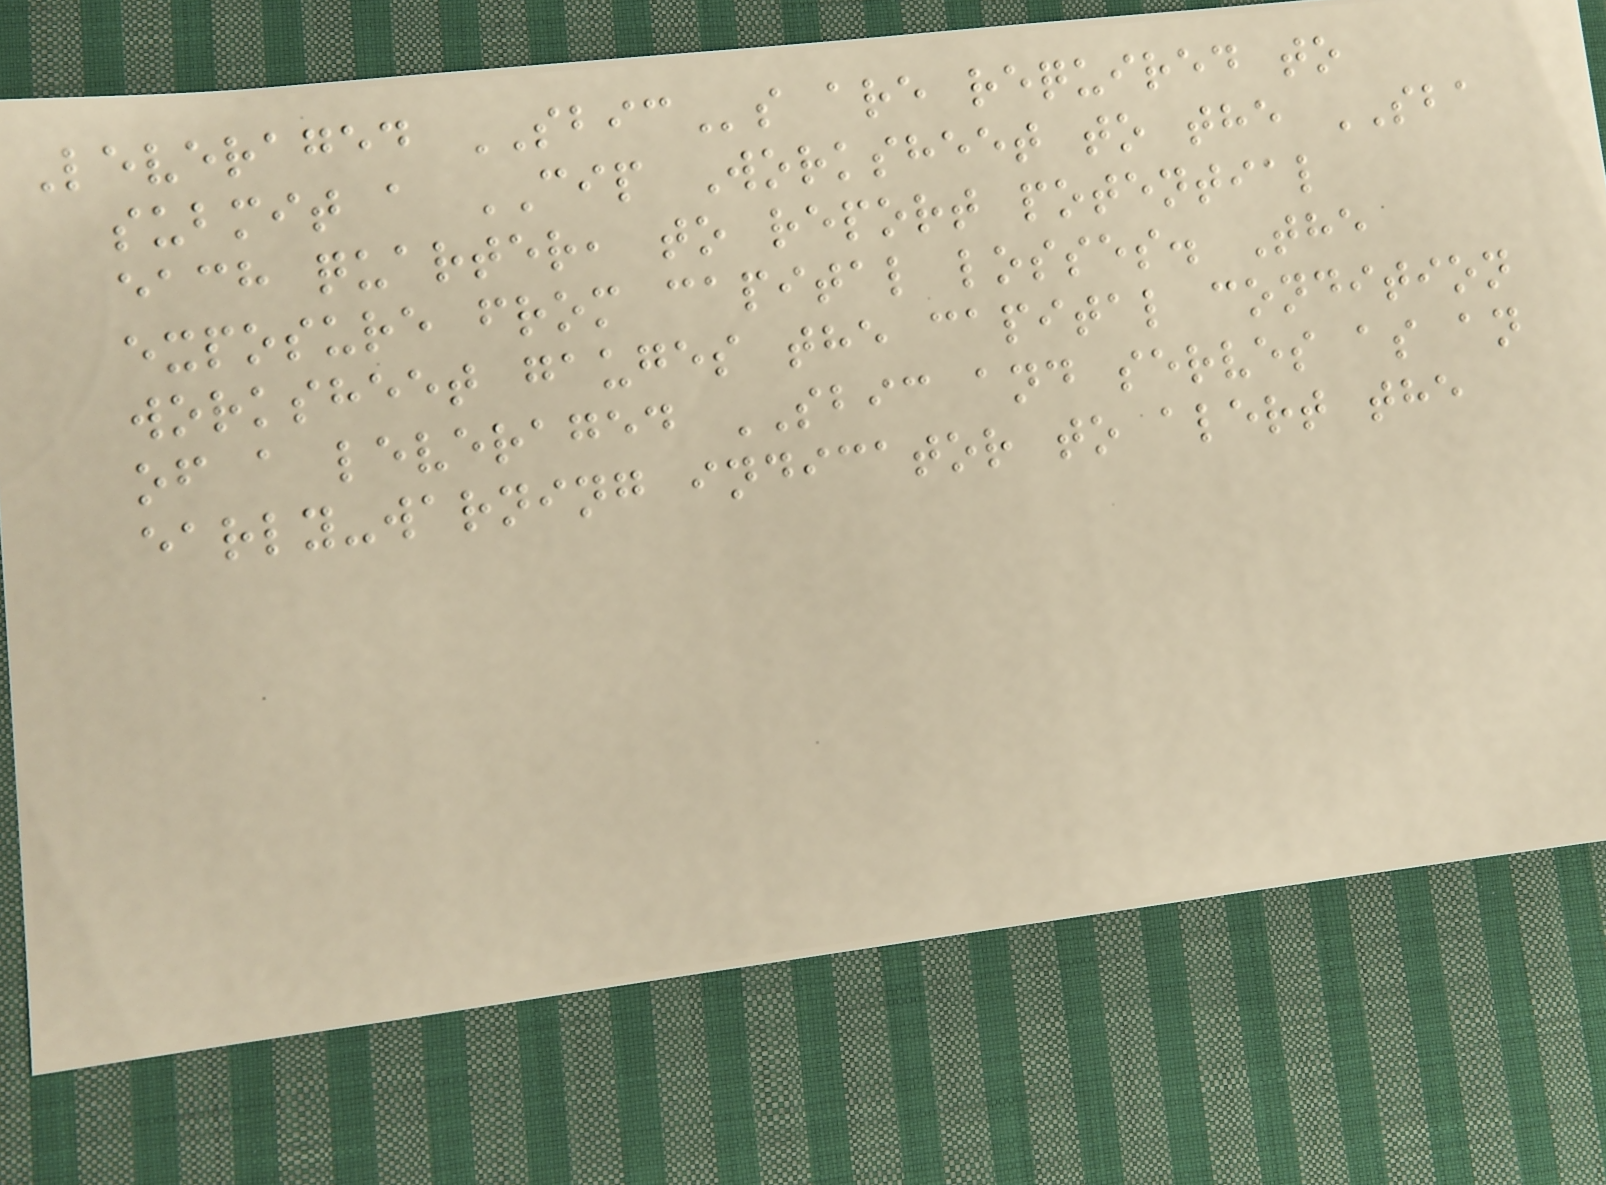Leveraged SBICs are required to
submit a CIP Worksheet to the SBA
each quarter, to report potential
exposure from capital losses. The
worksheet gauges the capital condition
of a leveraged SBIC and serves as an
early-warning indicator to alert the
